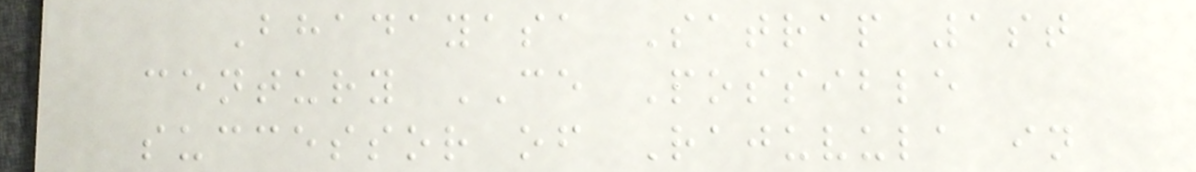Bhadayasa Satrap 1st
century CE Possible
successor of Rajuvula in
